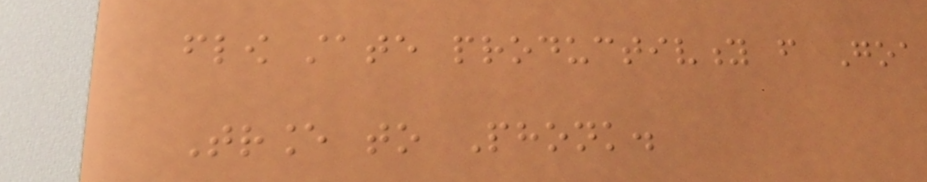flow state productivity from Goa
Trance to Phonk.
